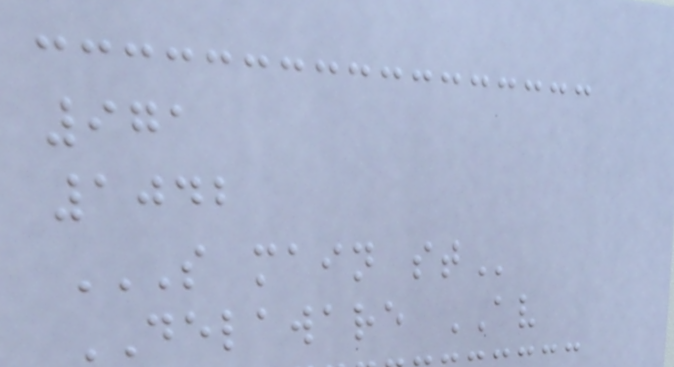971
1042
S MAIN ST
DELAWARE AV
